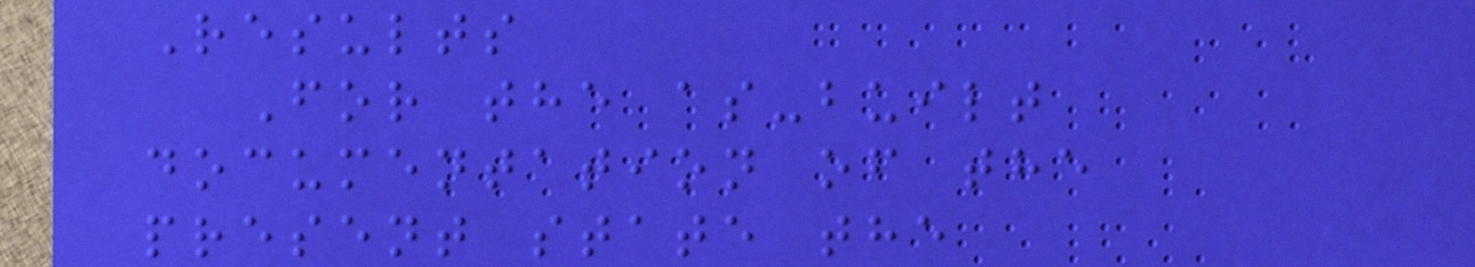Results
For the as-built
documentation of the
present state the
